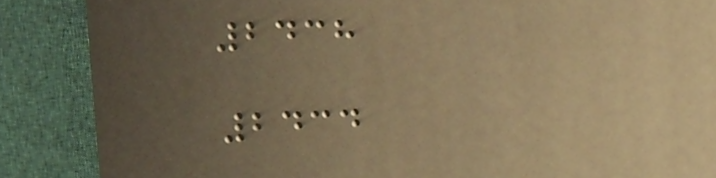2438
2434
